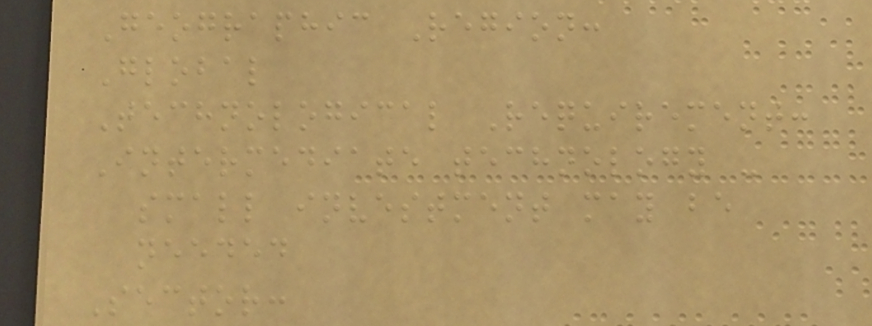Geographic Region:
Global
Technological Requirement:
Intermediate technology -
small investment may be
needed
Sector:
